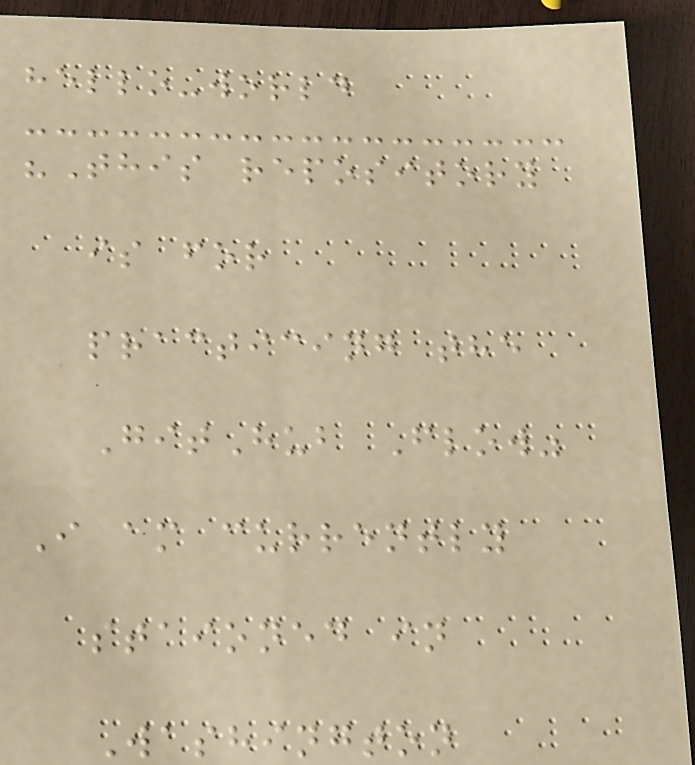hello-world
"This repository
is for
practicing the
GitHub Flow"
I am currently
staioned in
Washington
